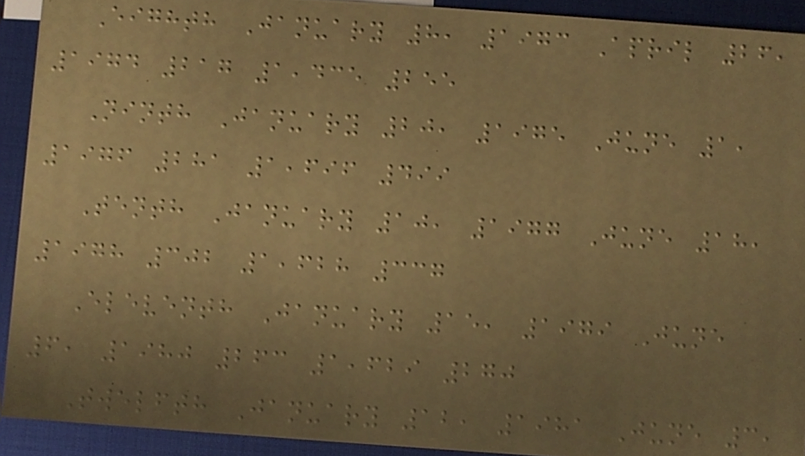Eighth January 8, 1973 April 26,
1974 217 1,435 255
Ninth January 20, 1975 June 1,
1976 281 1,696 499
Tenth January 10, 1977 June 18,
1978 302 1,628 337
Eleventh January 15, 1979 June
6, 1980 263 1,629 270
Twelfth January 12, 1981 June 3,
